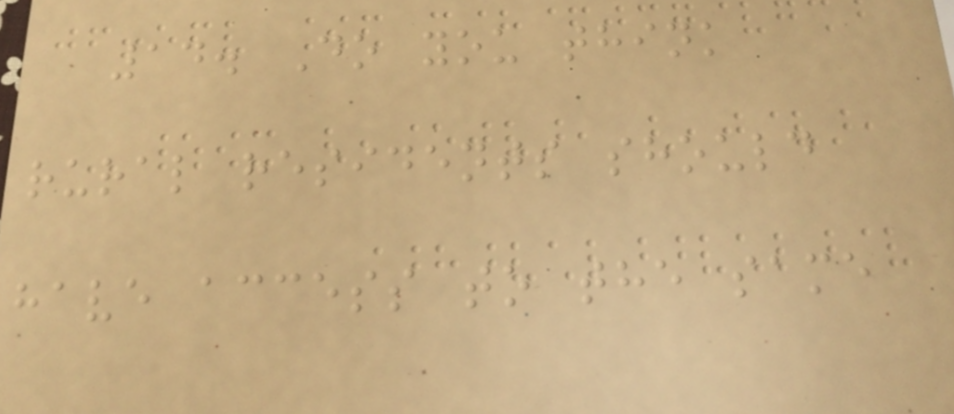14. Do you think
rural residents should
have access to the same
